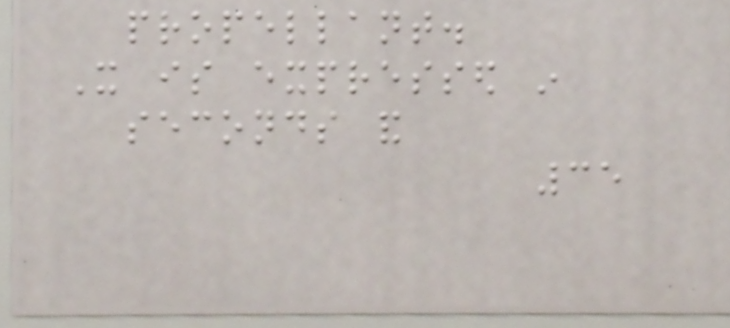propellant.
It is expressed in
seconds and
35
